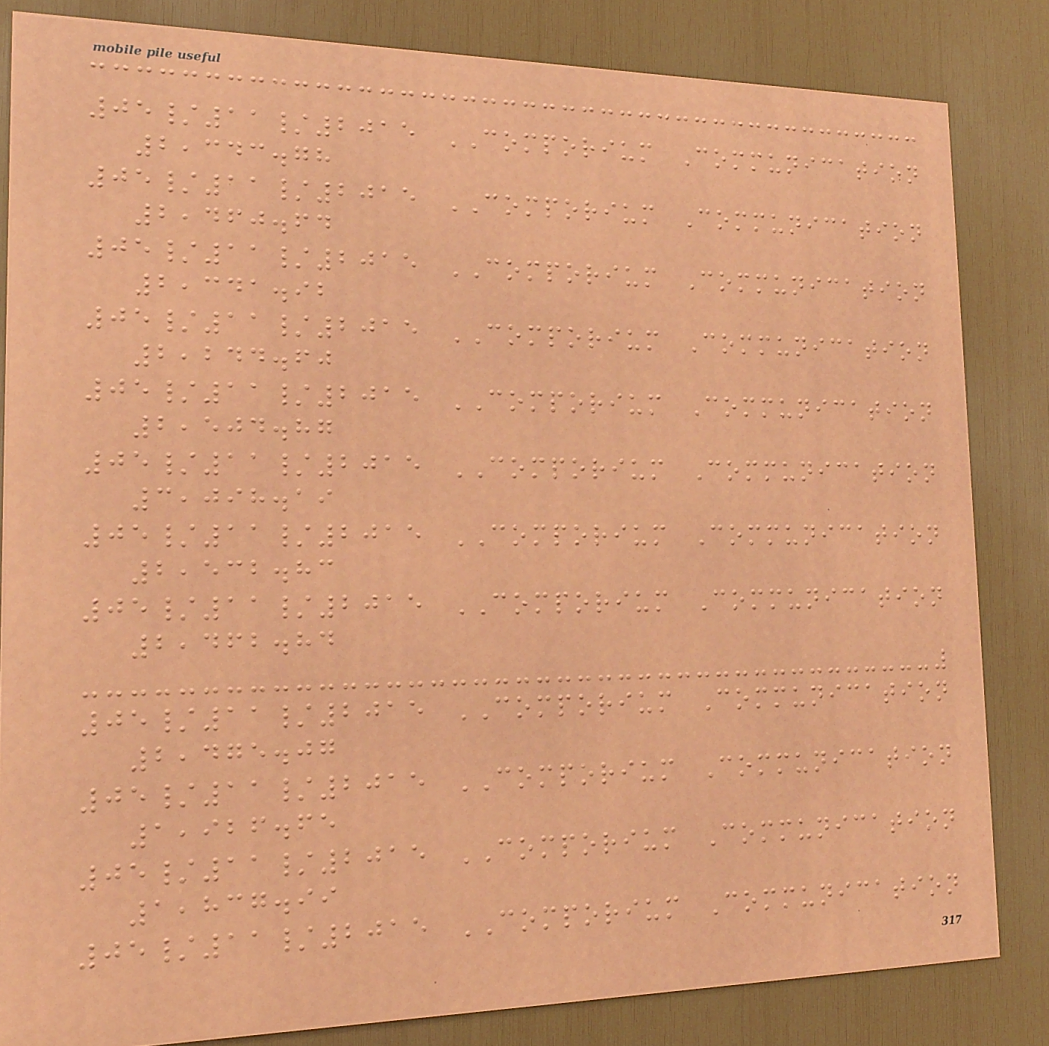05/11/2015 COMPORIUM Communication
2,343.78
05/11/2015 COMPORIUM Communication
2,460.64
05/11/2015 COMPORIUM Communication
2,341.92
05/11/2015 COMPORIUM Communication
2,244.60
05/11/2015 COMPORIUM Communication
2,504.87
05/11/2015 COMPORIUM Communication
3,098.19
05/11/2015 COMPORIUM Communication
2,532.83
05/11/2015 COMPORIUM Communication
2,462.84
05/11/2015 COMPORIUM Communication
2,475.07
05/11/2015 COMPORIUM Communication
1,926.65
05/11/2015 COMPORIUM Communication
1,837.99
05/11/2015 COMPORIUM Communication
